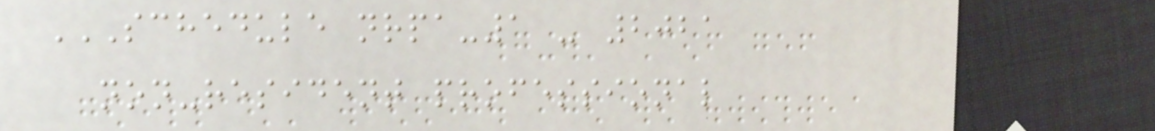SCHEDULE NRPA-1 - 2021
NON-RESIDENT PROFESSIONAL
